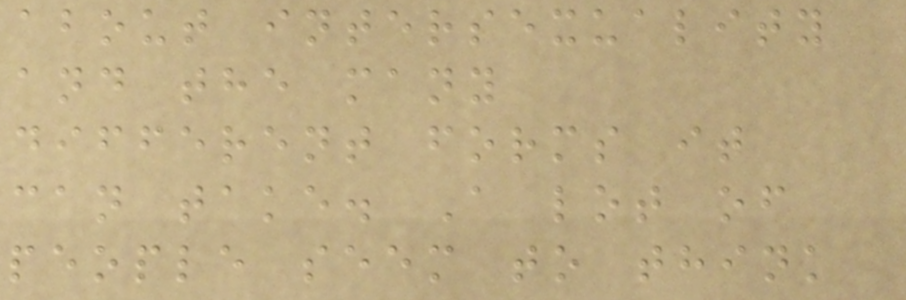about intersexuality
and the many
different forms it
can take. A lot of
people seem to think
